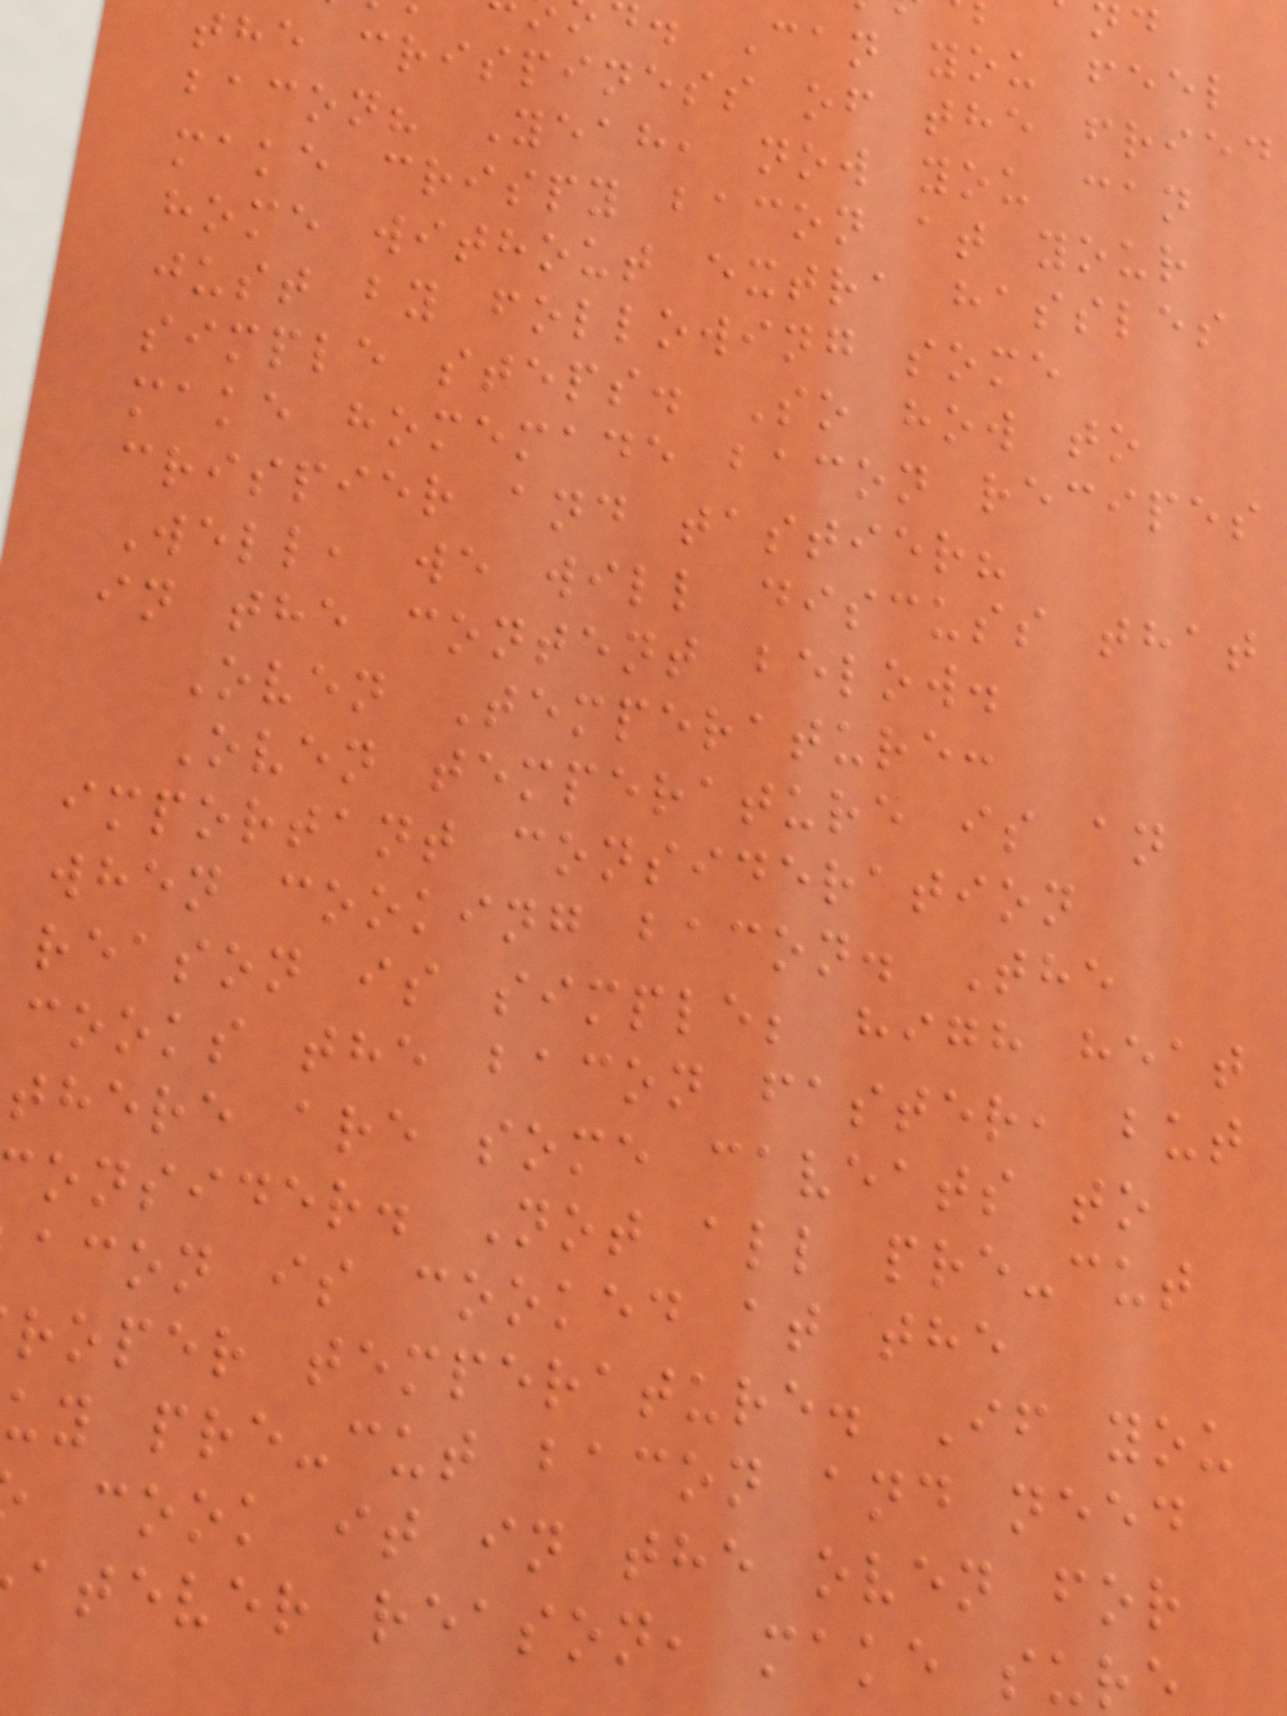. Can you feel
the crispiness of the fried
bacon? Yeah, now you can
make crispy bacon at your
home without extra hassles
just by following some
simple steps. So how to
make homemade bacon recipes
crispier and tastier?
Well, we will discuss that
in the content below.
Oven Temperature:
Oven temperature is an
important consideration
when cooking bacon. The
reason is simple; high heat
cooks the bacon faster, but
there are some caveats to
onsider. Not all pre-cut
acon is cooked at the
roper temperature. If you
uy pre-cut bacon and need
cook it in the oven for
atever reason, make sure
